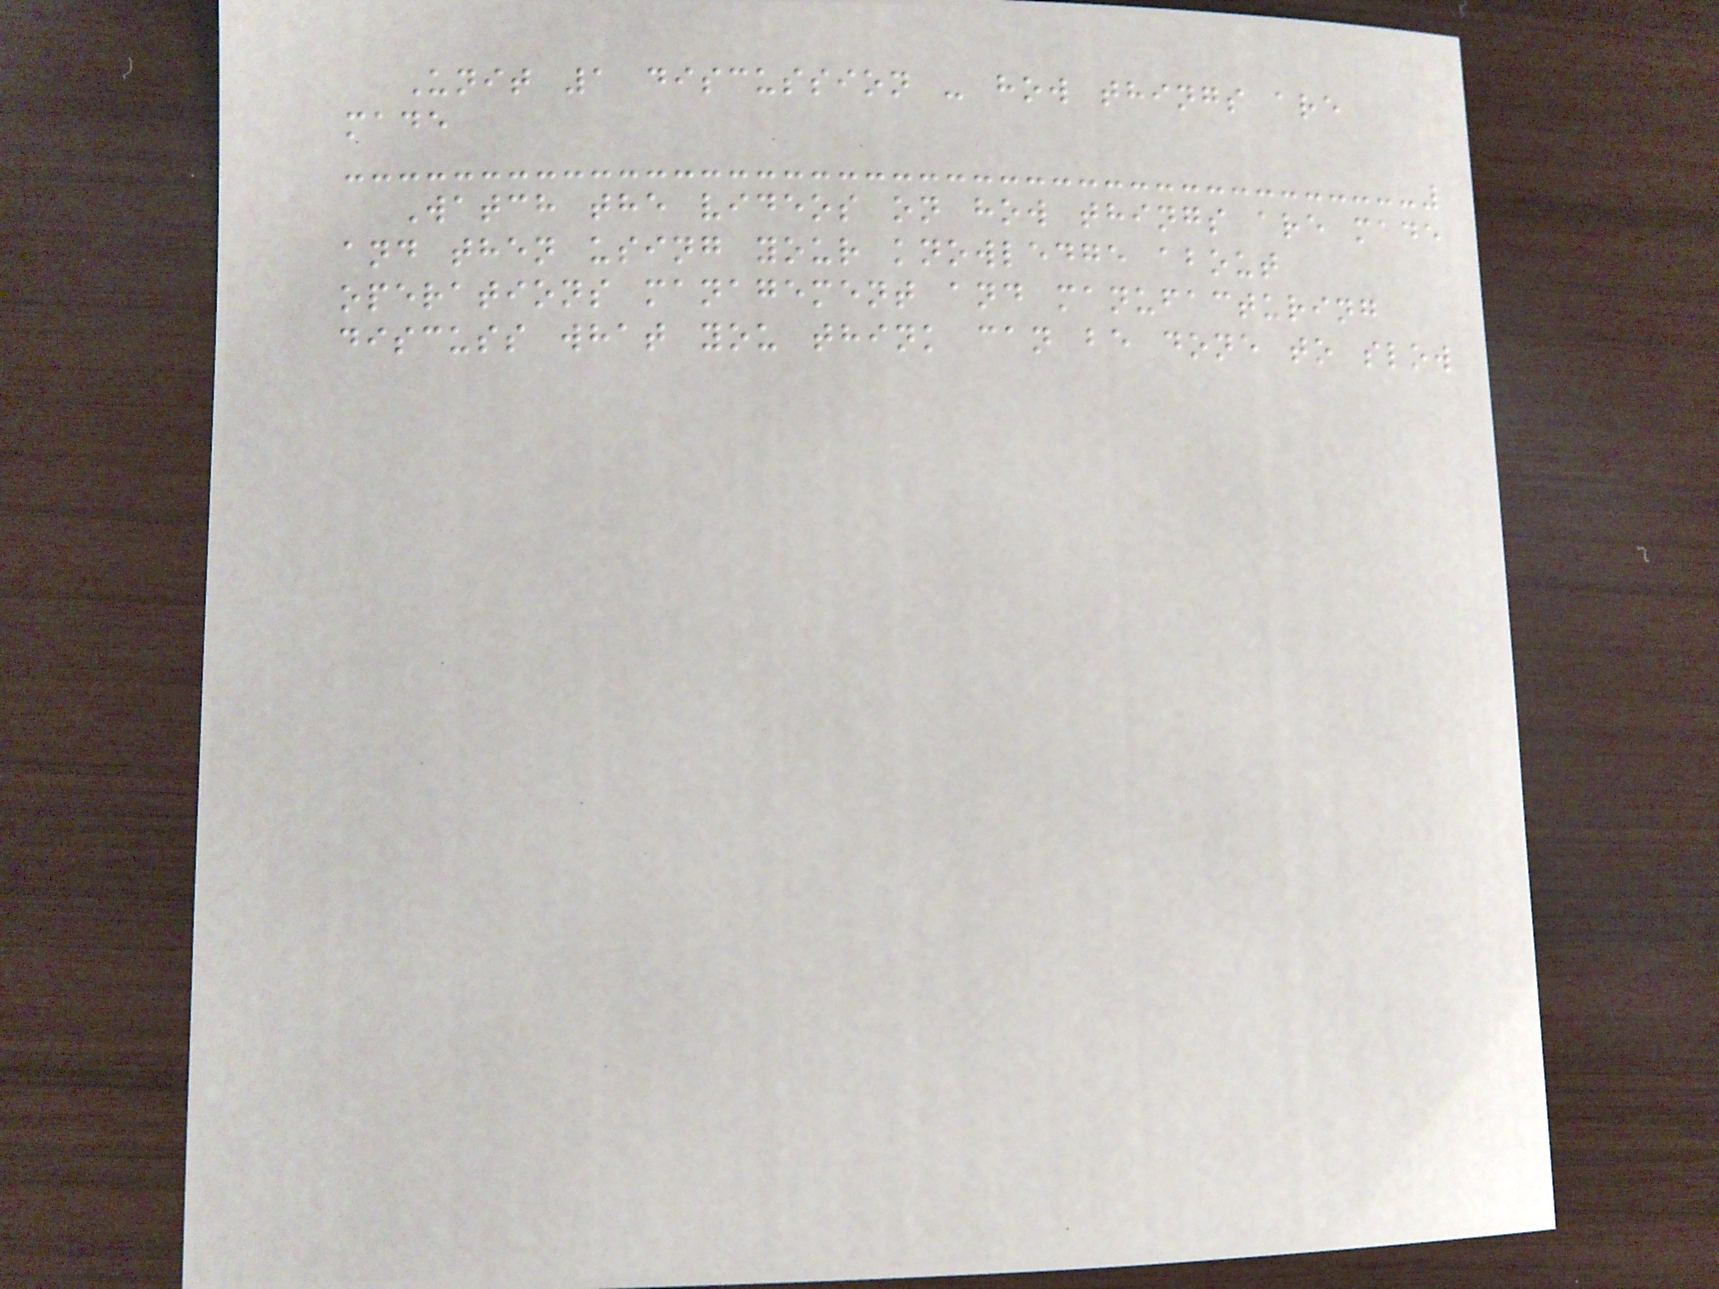Unit 1 discussion - how things are
made
Watch the videos on how things are made
and then using your knowledge about
operations management and manufacturing
discuss what you think can be done to slow
